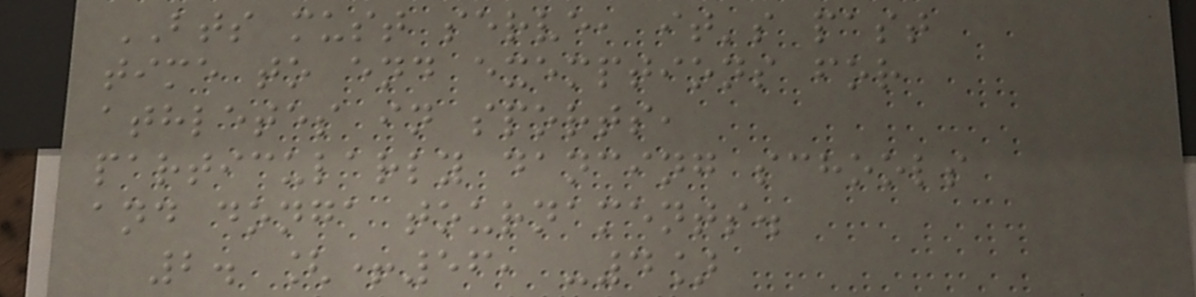BTS must serve, it's past
time to end exemptions for
athletes in sports,
particularly dancing schools
and donga tournaments.
2. [+56, -4]
